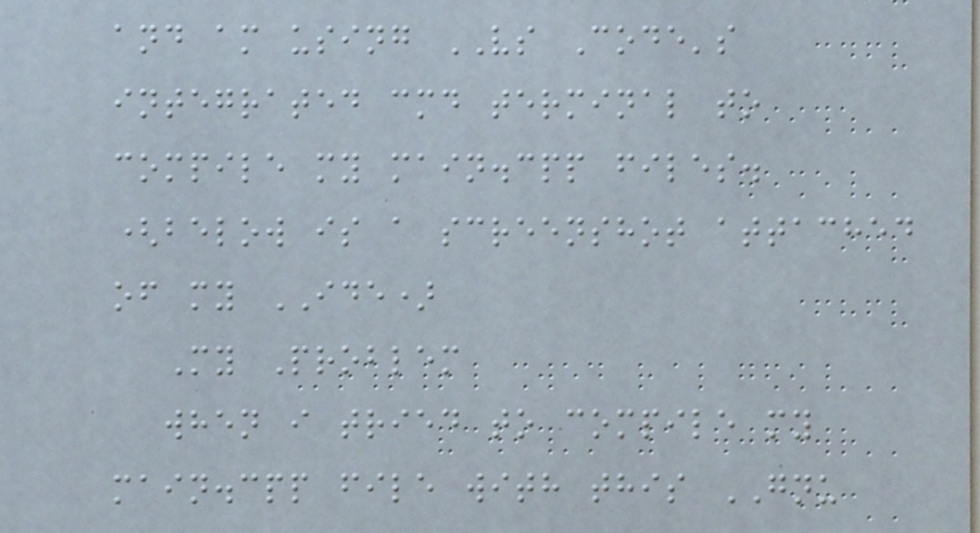and am using VS Code's
integrated cmd terminal to
compile my main.cpp files.
(below is a screenshot attached
of my IDE)
My Problem
when i tried to compile my
main.cpp file with this GNU
